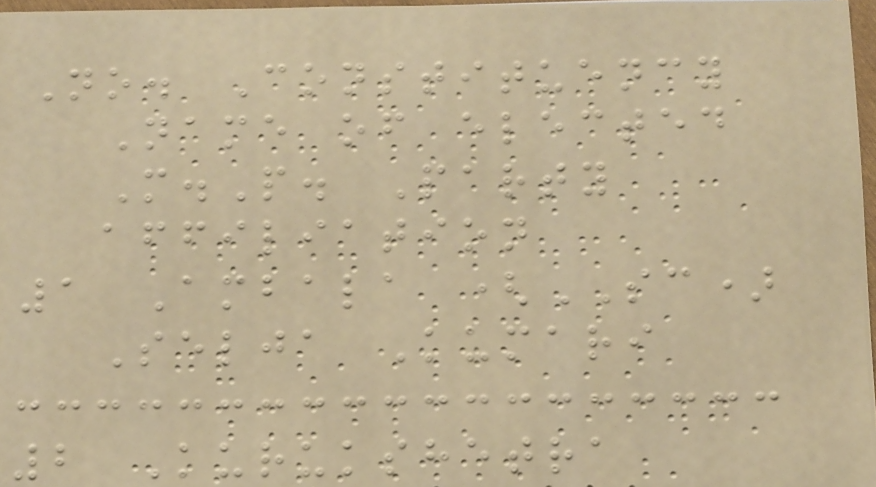No. Constituency
Name of elected
M.P. Party
affiliation
1 Ambala (SC)
Selja Kumari
2 Kurukshetra
